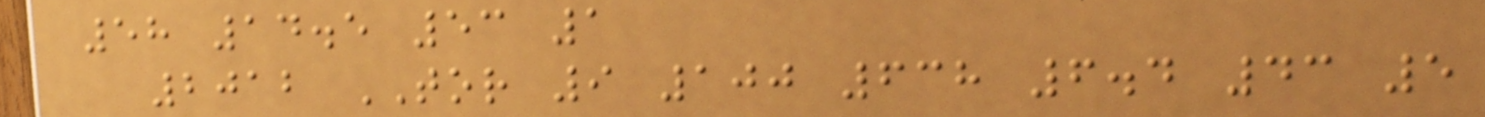58 14.5 53 1
2012 TOR 9 100 638 6.4 43 5
